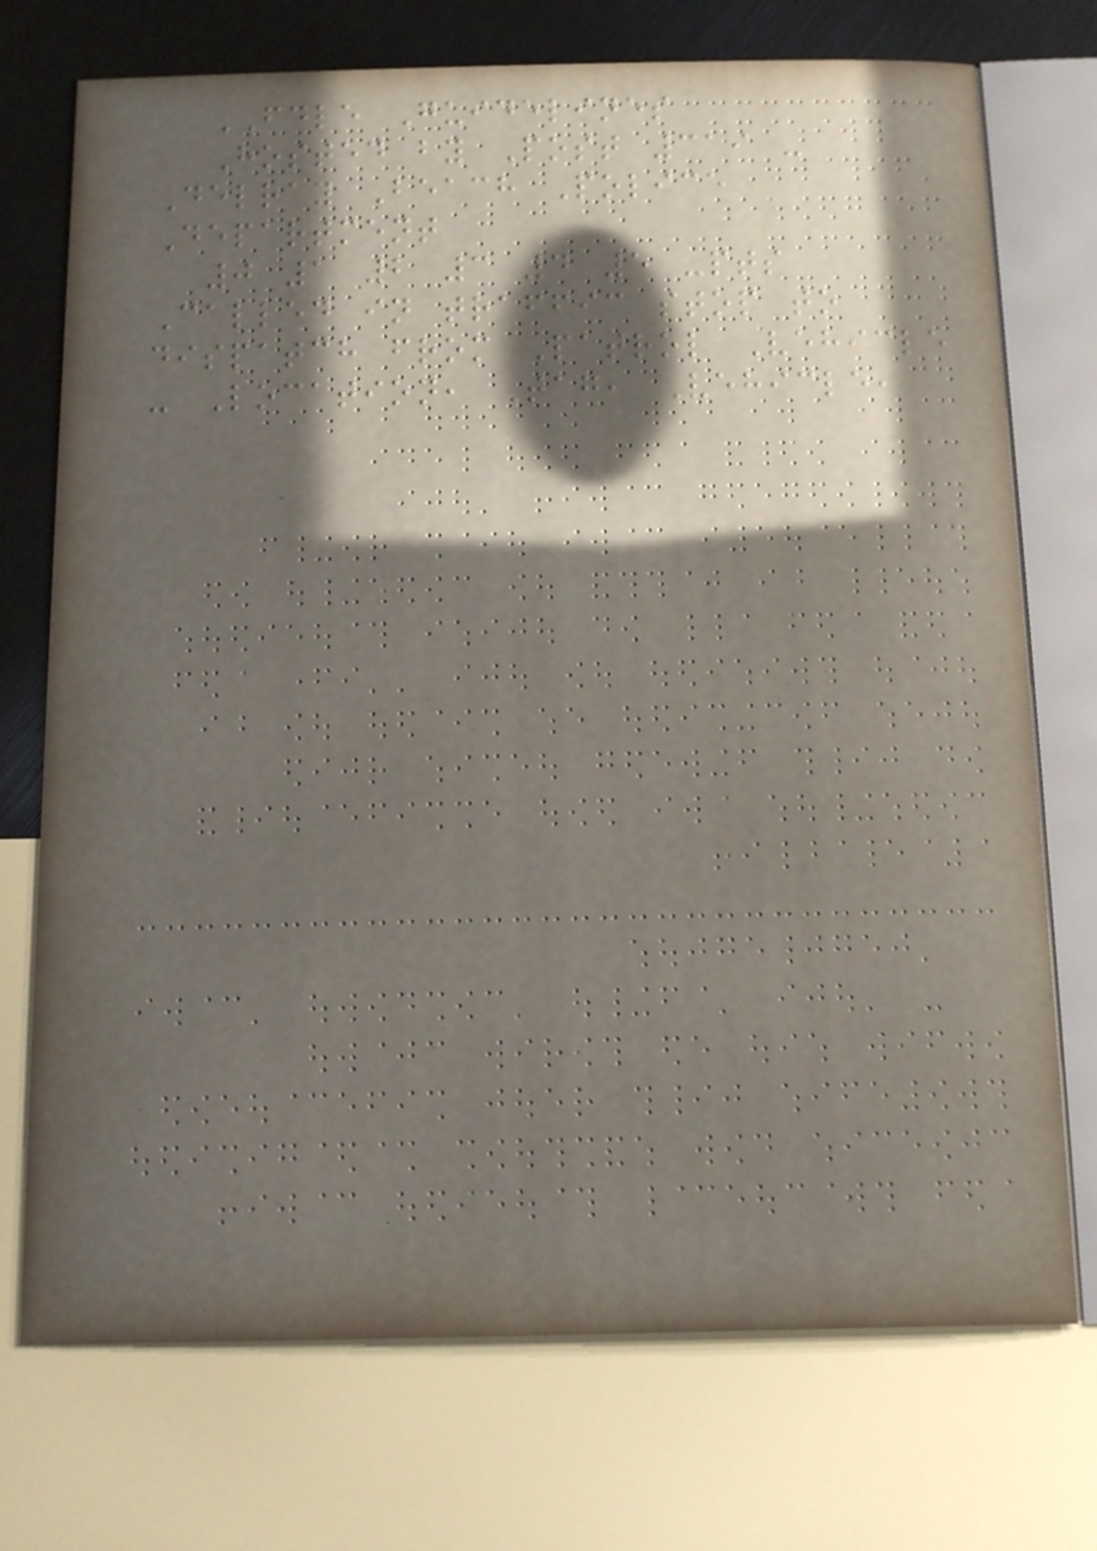FDLE Guidelines
Hosted by Post 319 -
Delray Beach Police
Department
0 1 2 3 4 5 -pts
Called in traffic stop to
dispatch from Patrol Vehicle
- Location, Tag, Vehicle,
